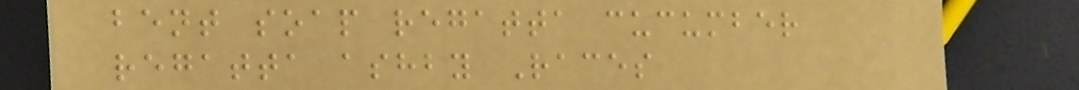bent soap regatta cucumber
regatta ashby Races
